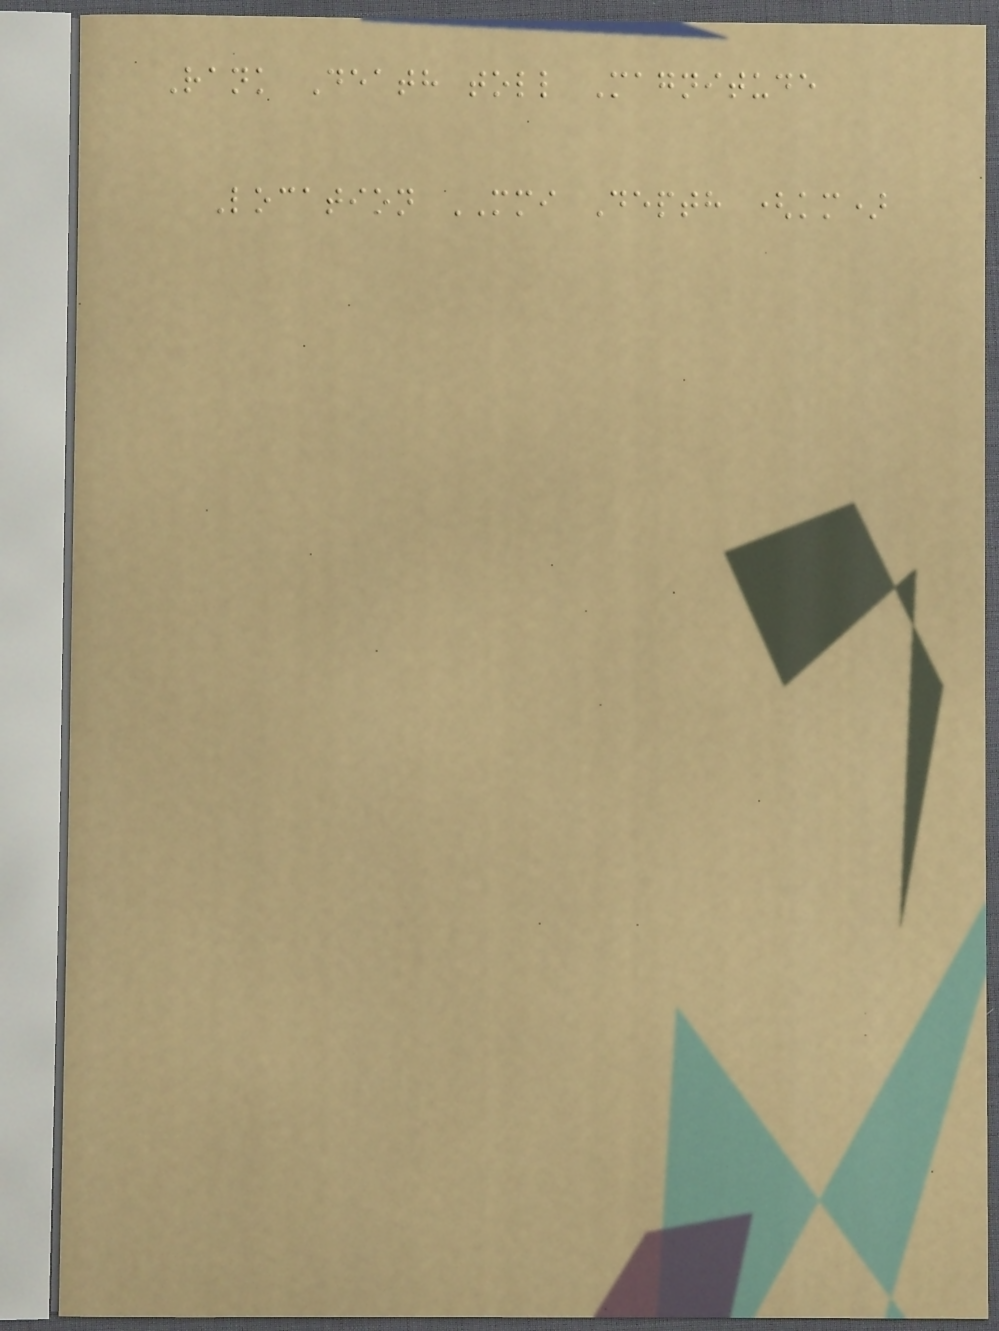Rank Death toll Magnitude
Location MMI Depth (km)
